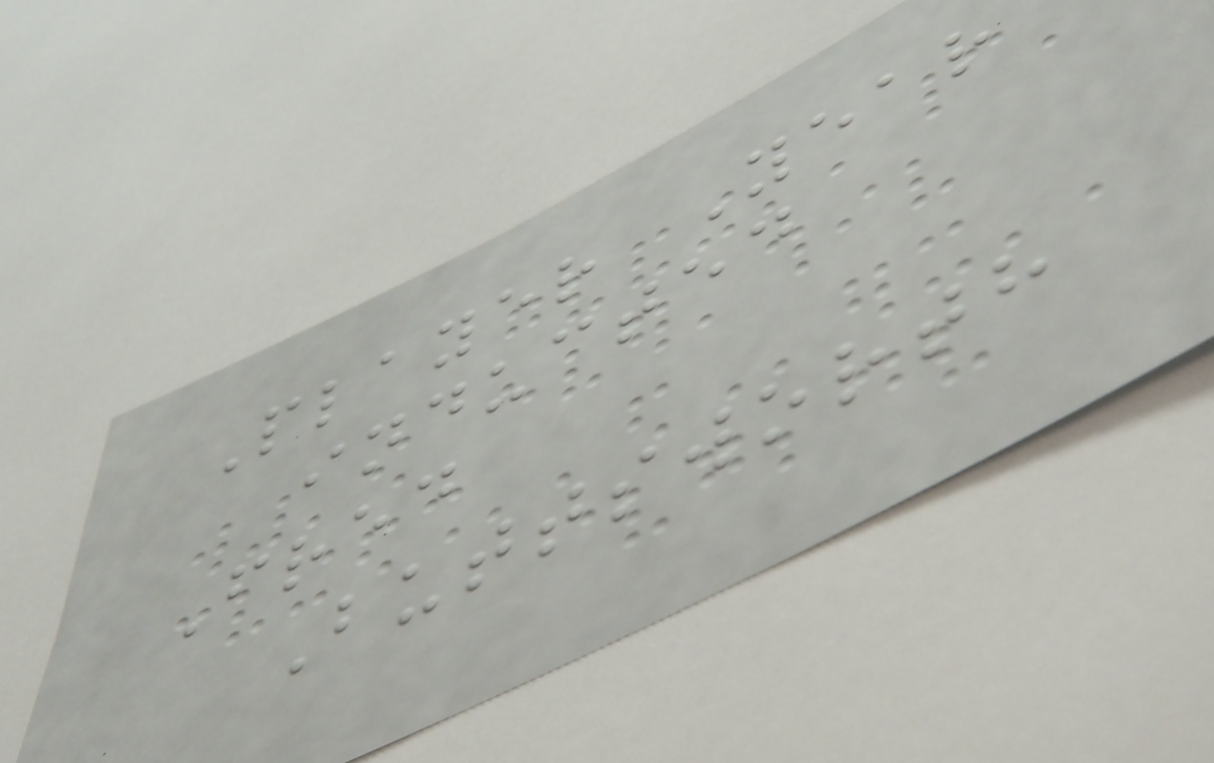Player Year
inducted
Fred
Buttsworth
